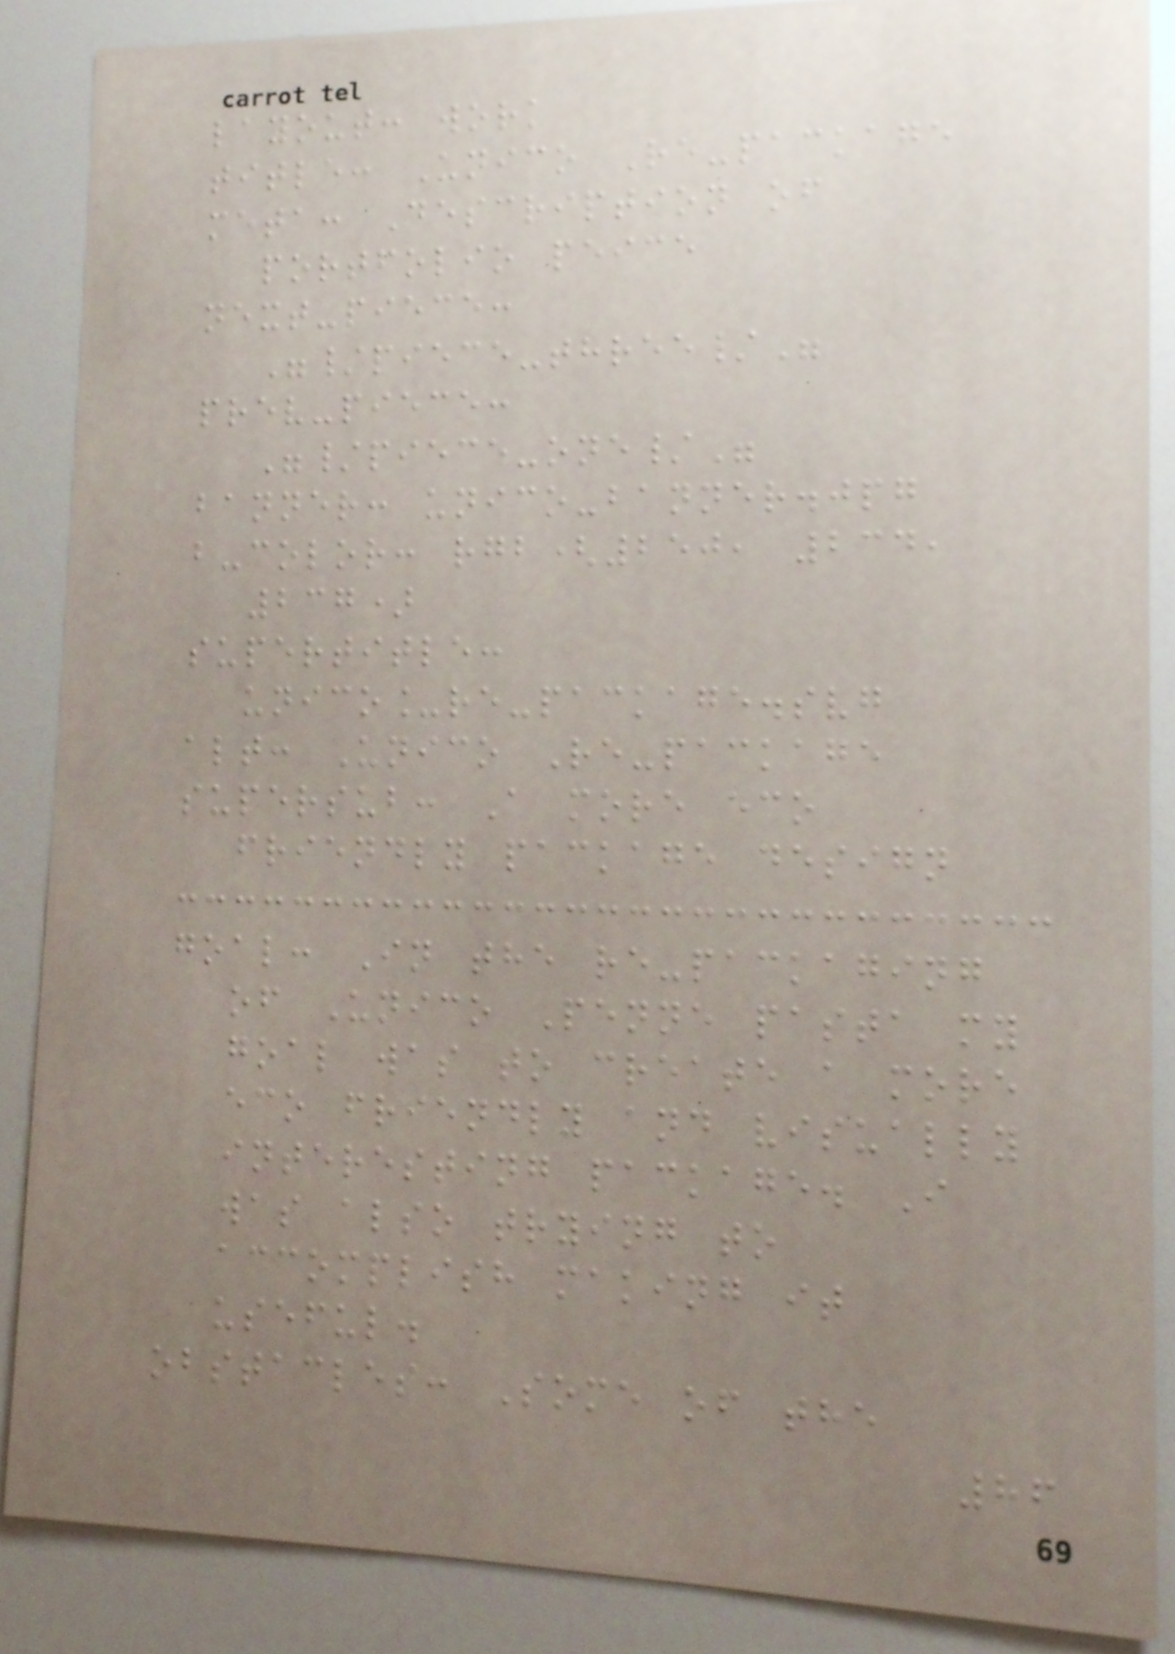layout: work
title: Unico Re-package
meta: Description of
portfolio peice
next-piece:
"/piece-three/"
prev-piece:
"/piece-one/"
banner: unico-banner.jpg
b-color: rgb(250, 234,
237)
supertitle:
unico_re-package.svg
alt: Unico Re-package
supersub: A more eco
friendly package design
goal: In the re-packaging
of Unico Penne pasta my
goal was to create a more
eco friendly and visually
interesting package. I
was also trying to
accomplish making it
useful.
obstacles: Some of the
86
